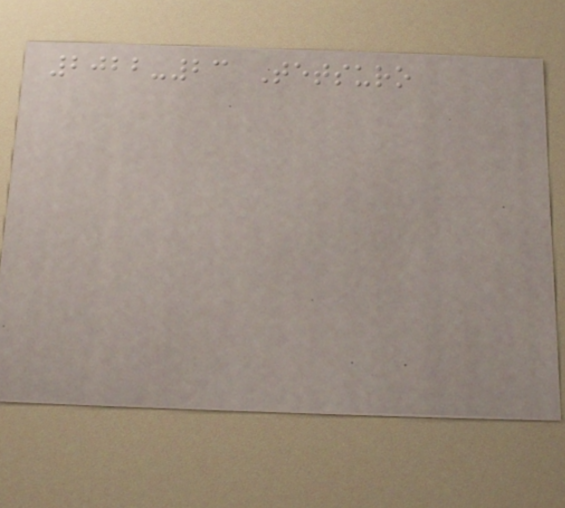2022-23 Tetsuro
